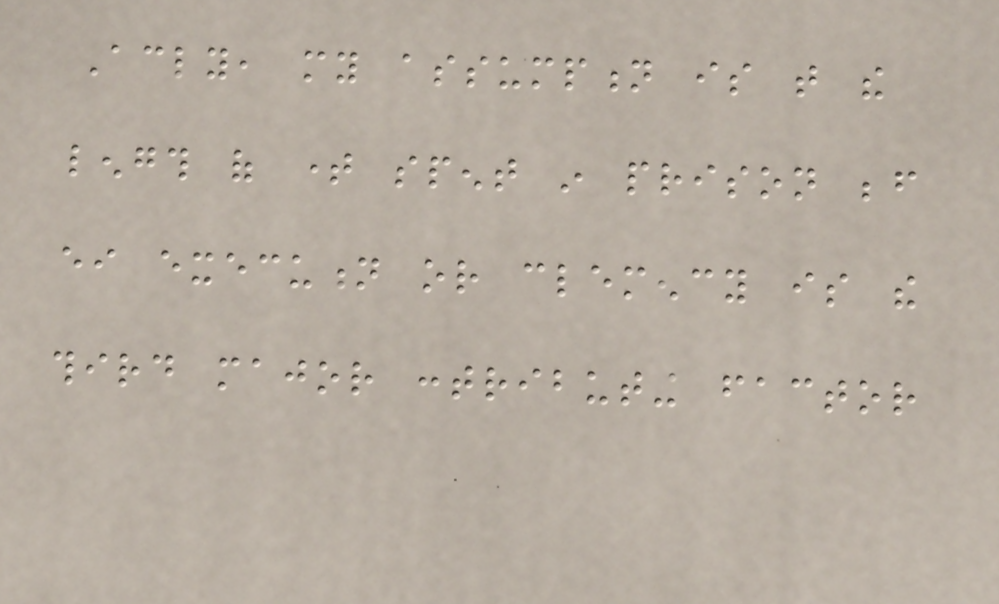Accordingly, my assumption is that the
length of time spent in prison before
either execution or clemency is the
third major contributing factor
